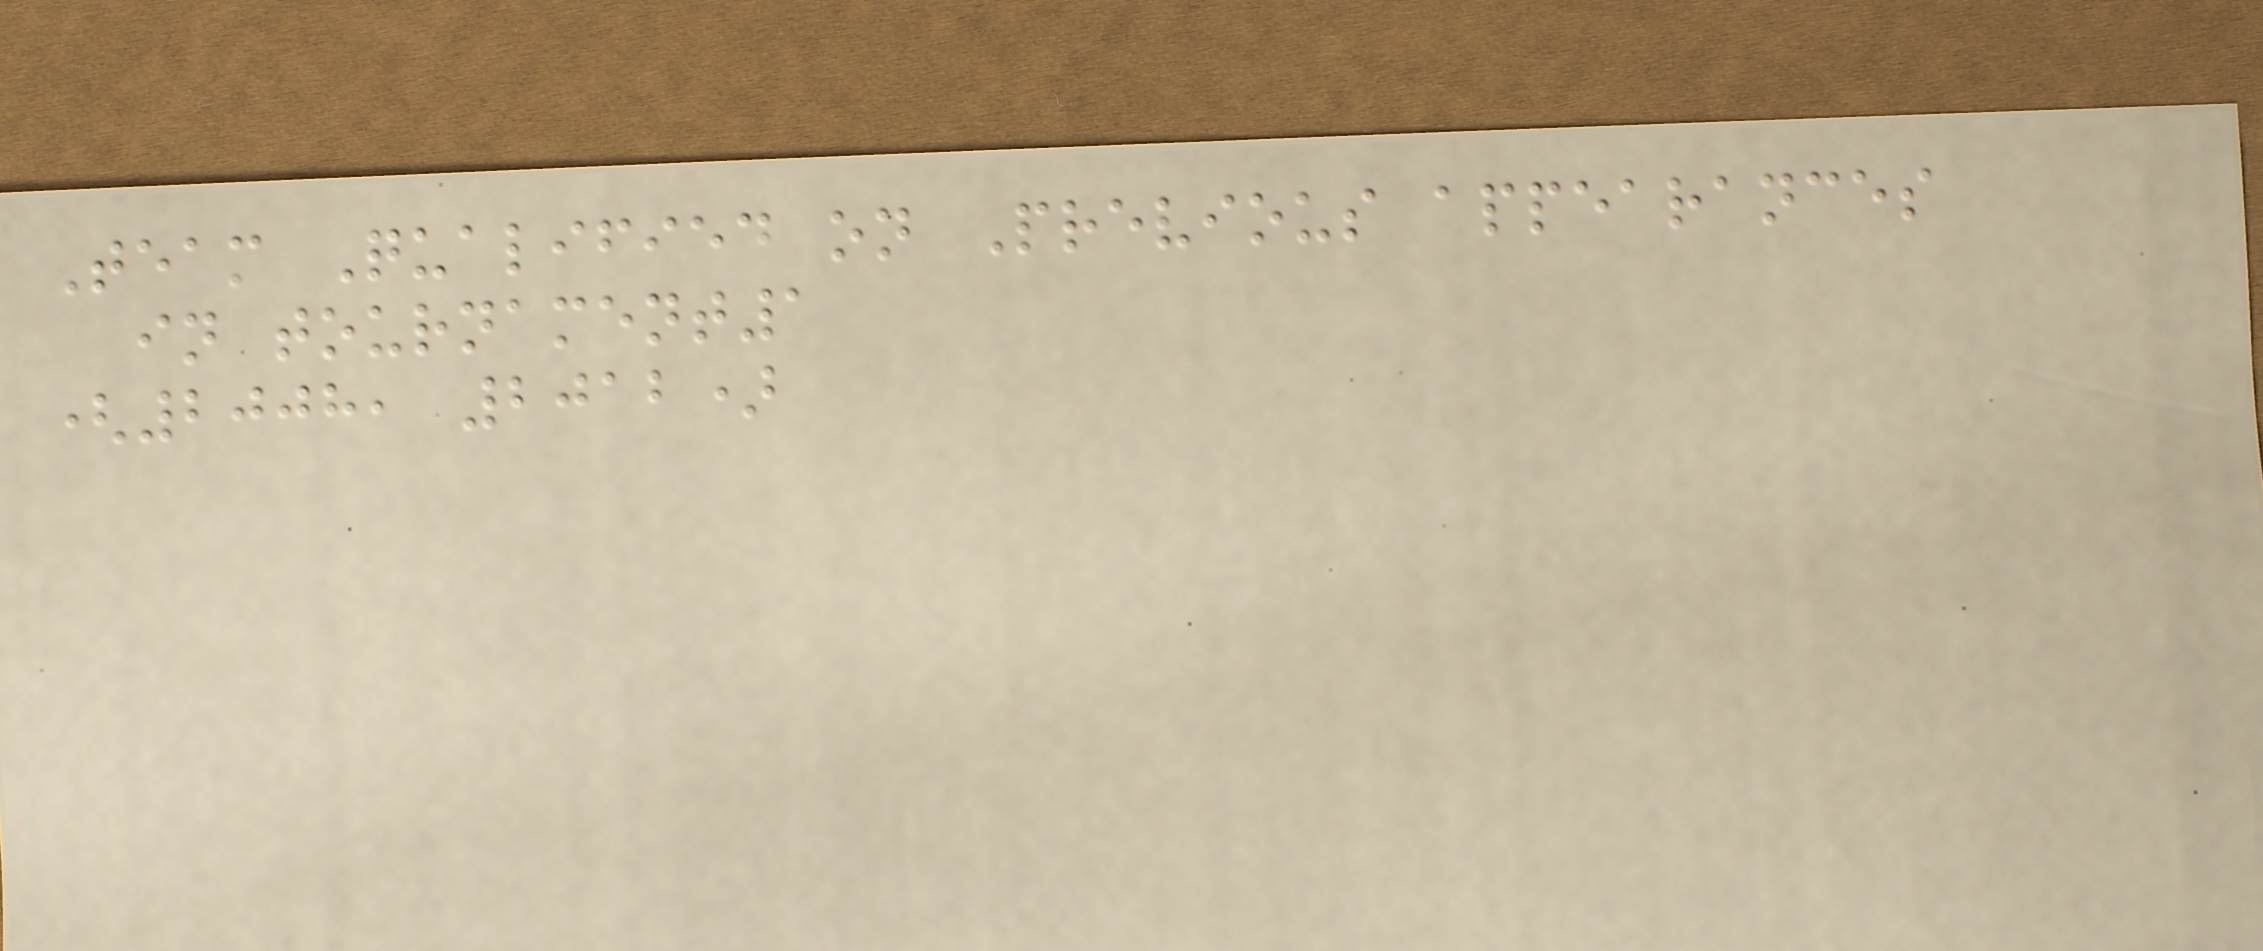Team Qualified on Previous appearances
in tournament1
(2008, 2012)
